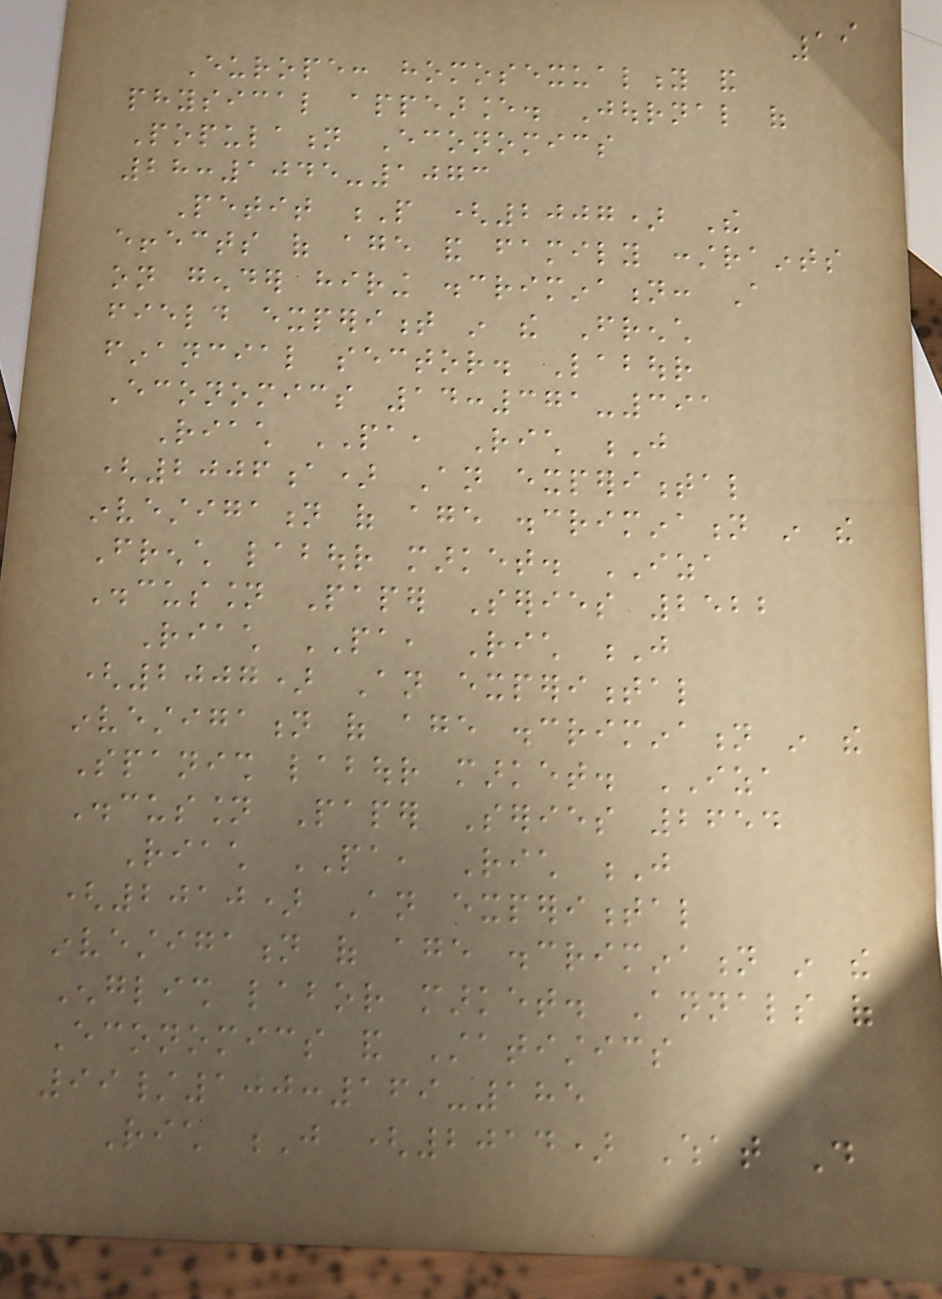19
Europe: homosexuality and
physical appearance. Journal of
Population Economics
28:1045-1073
Petit P (2007) The
effects of age and family constraints
on gender hiring discrimination: A
field experiment in the French
financial sector. Labour
Economics 14:371-391
Riach PA, Rich J
(2006a) An experimental
investigation of age discrimination in the
French labour market. IZA
Discussion Paper Series 2522
Riach PA, Rich J
(2007) An experimental
investigation of age discrimination in the
Spanish labour market. IZA
Discussion Paper Series 2654
Riach PA, Rich J
(2010) An experimental
investigation of age discrimination in the
English labor market. Annals of
Economics and Statistics
99/100:169-185
Rich J (2014) What Do
